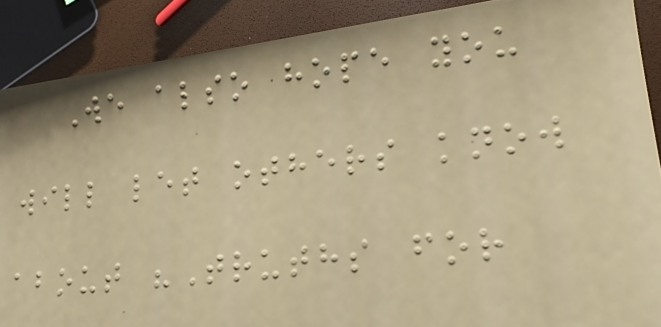We also hope you
will let others know
about "Truths for
